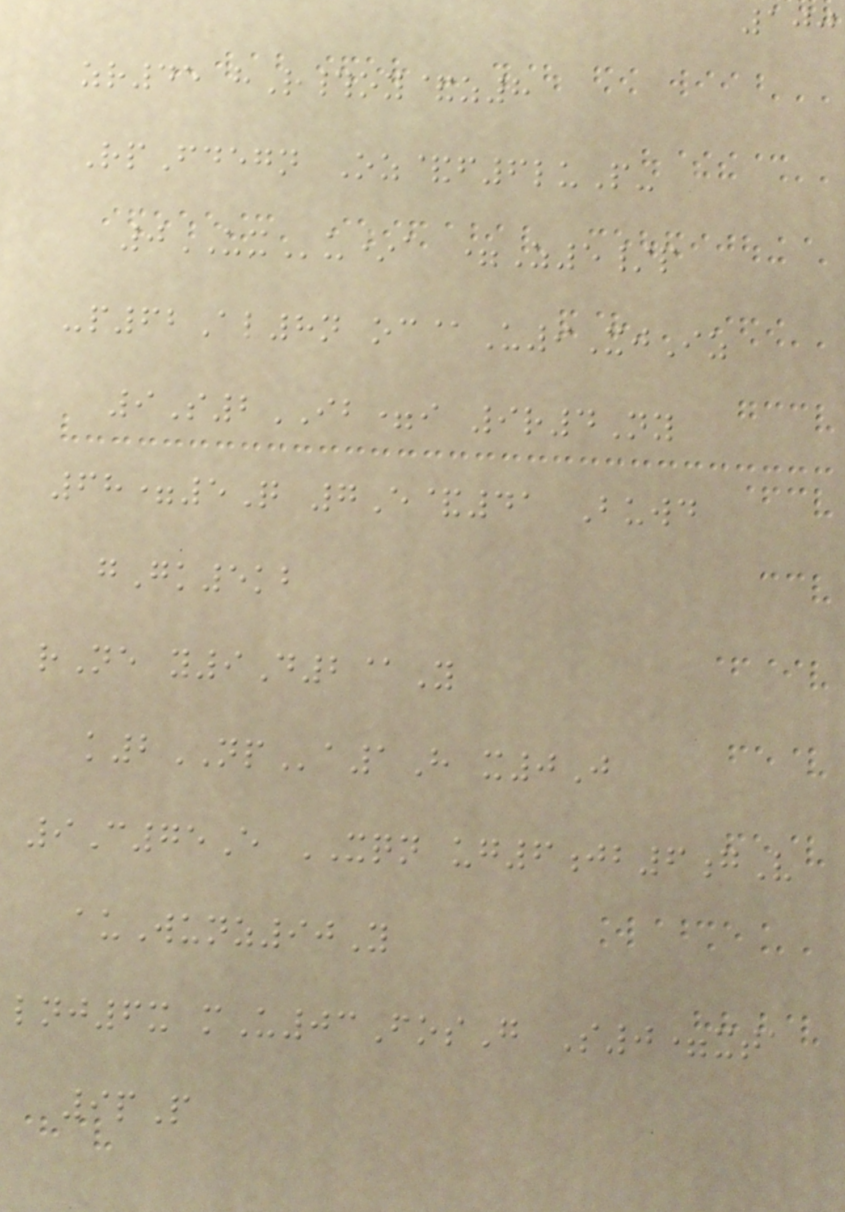100
zr45 hR#oy&z8
RpFdegn Oz&f6luP-
0UXu*a =Z5/p
-p62Al8n oc@U9XjIz
9S2IB=i 9r4Ny
68=5Q 7E&41 Buwd
gGk5kb
rNe y9D2@Y
k2NPa1H x0J
9C75E XQN ug6jb6gV
auWunz90Y
lnj6x mU03FosG S0=xta
9pP
